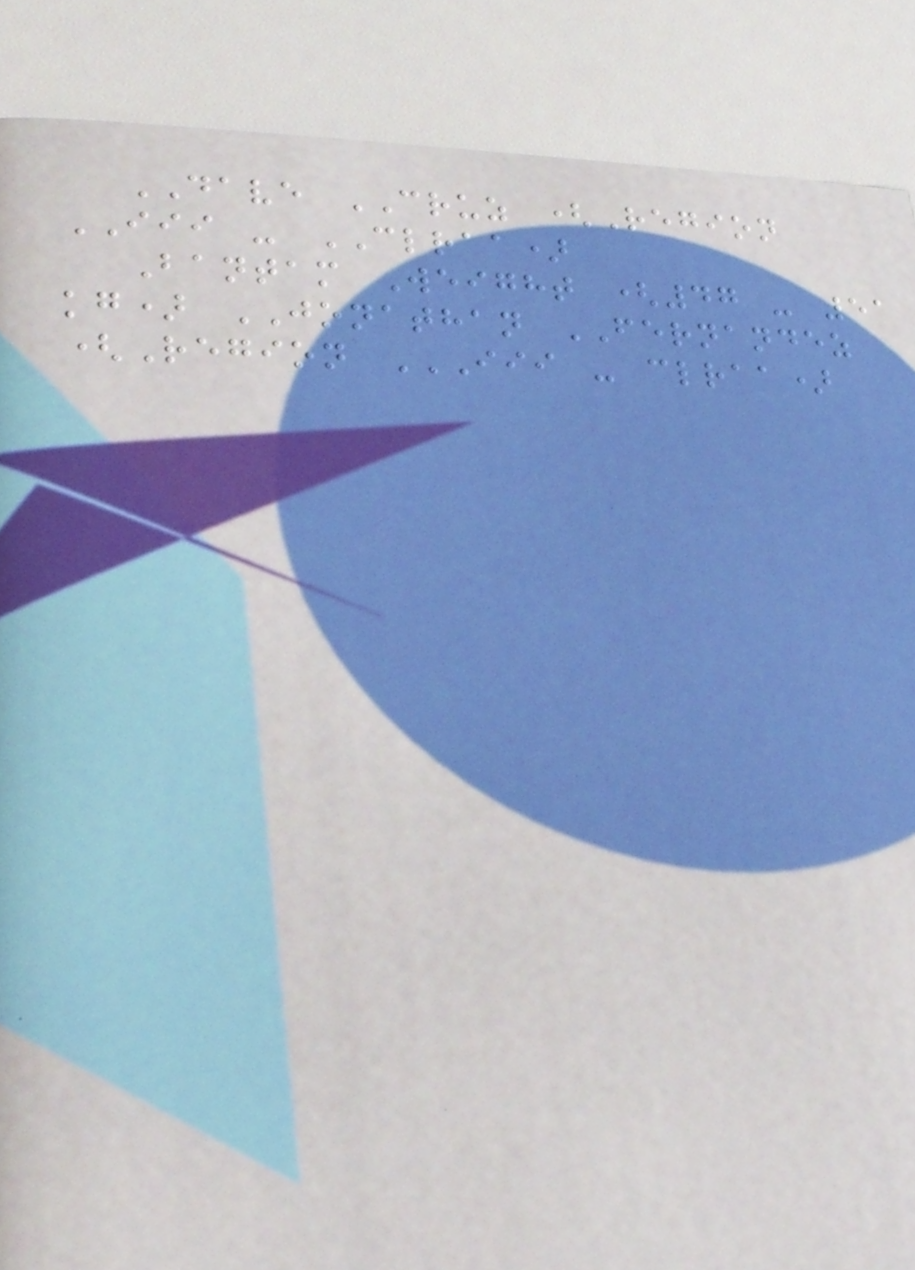DAVE CRUZ (Region
III - CLRAA)
Bantam Weight (47 - 51
kg) JONATHAN FERNANDEZ
(Region III - CLRAA)
